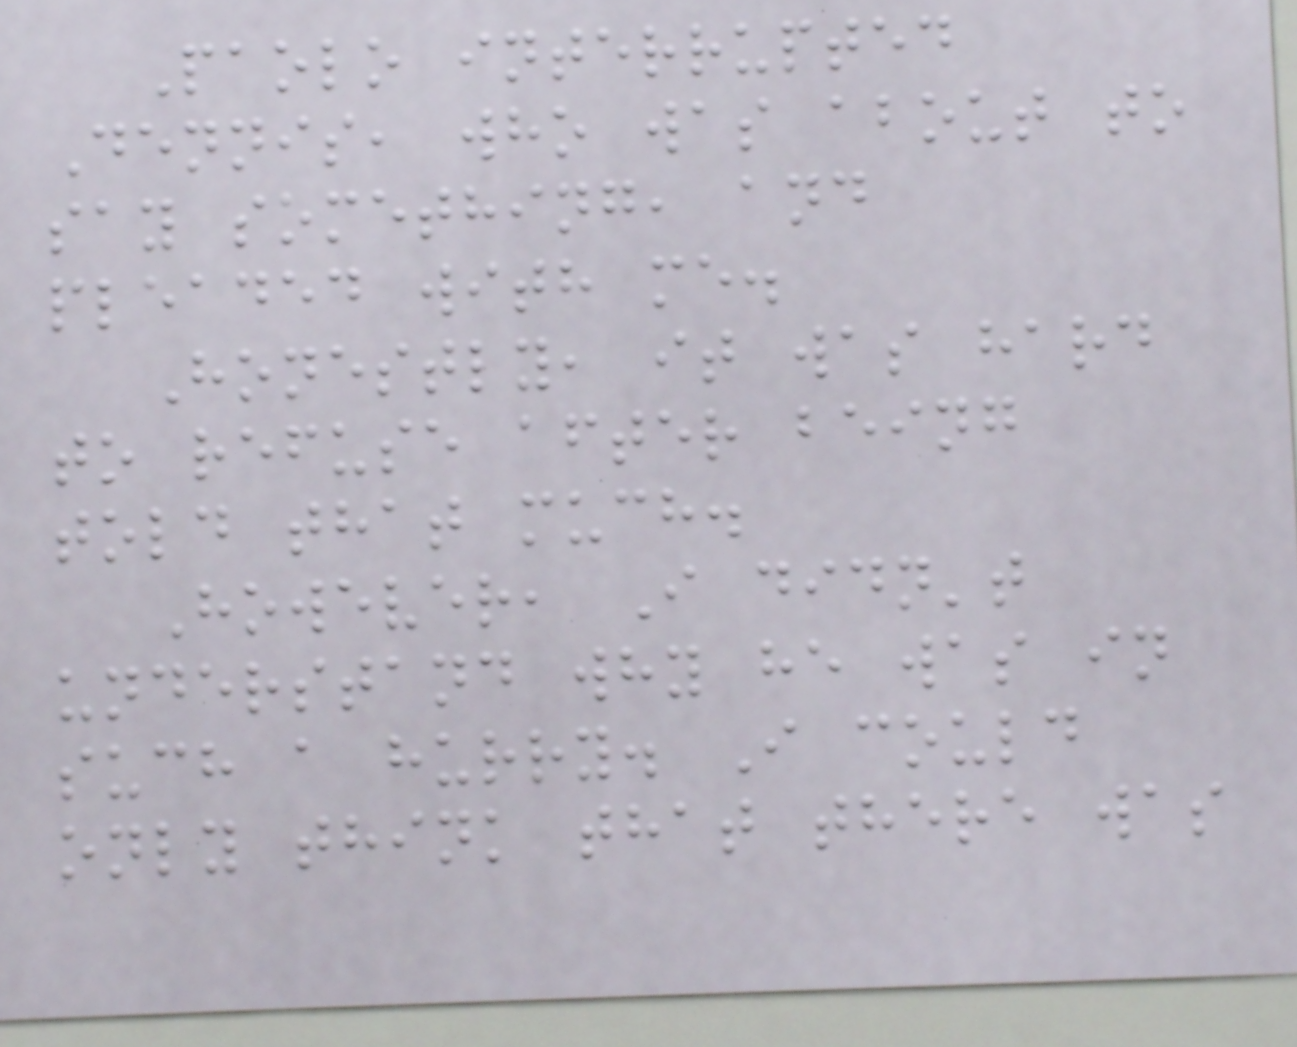Paolo interrupted
Dennis, who was about to
say something, and
pleaded with me.
Honestly, it was hard
to refuse after being
told that much.
However, I didn't
understand why he was in
such a hurry. I could
only think that there was
